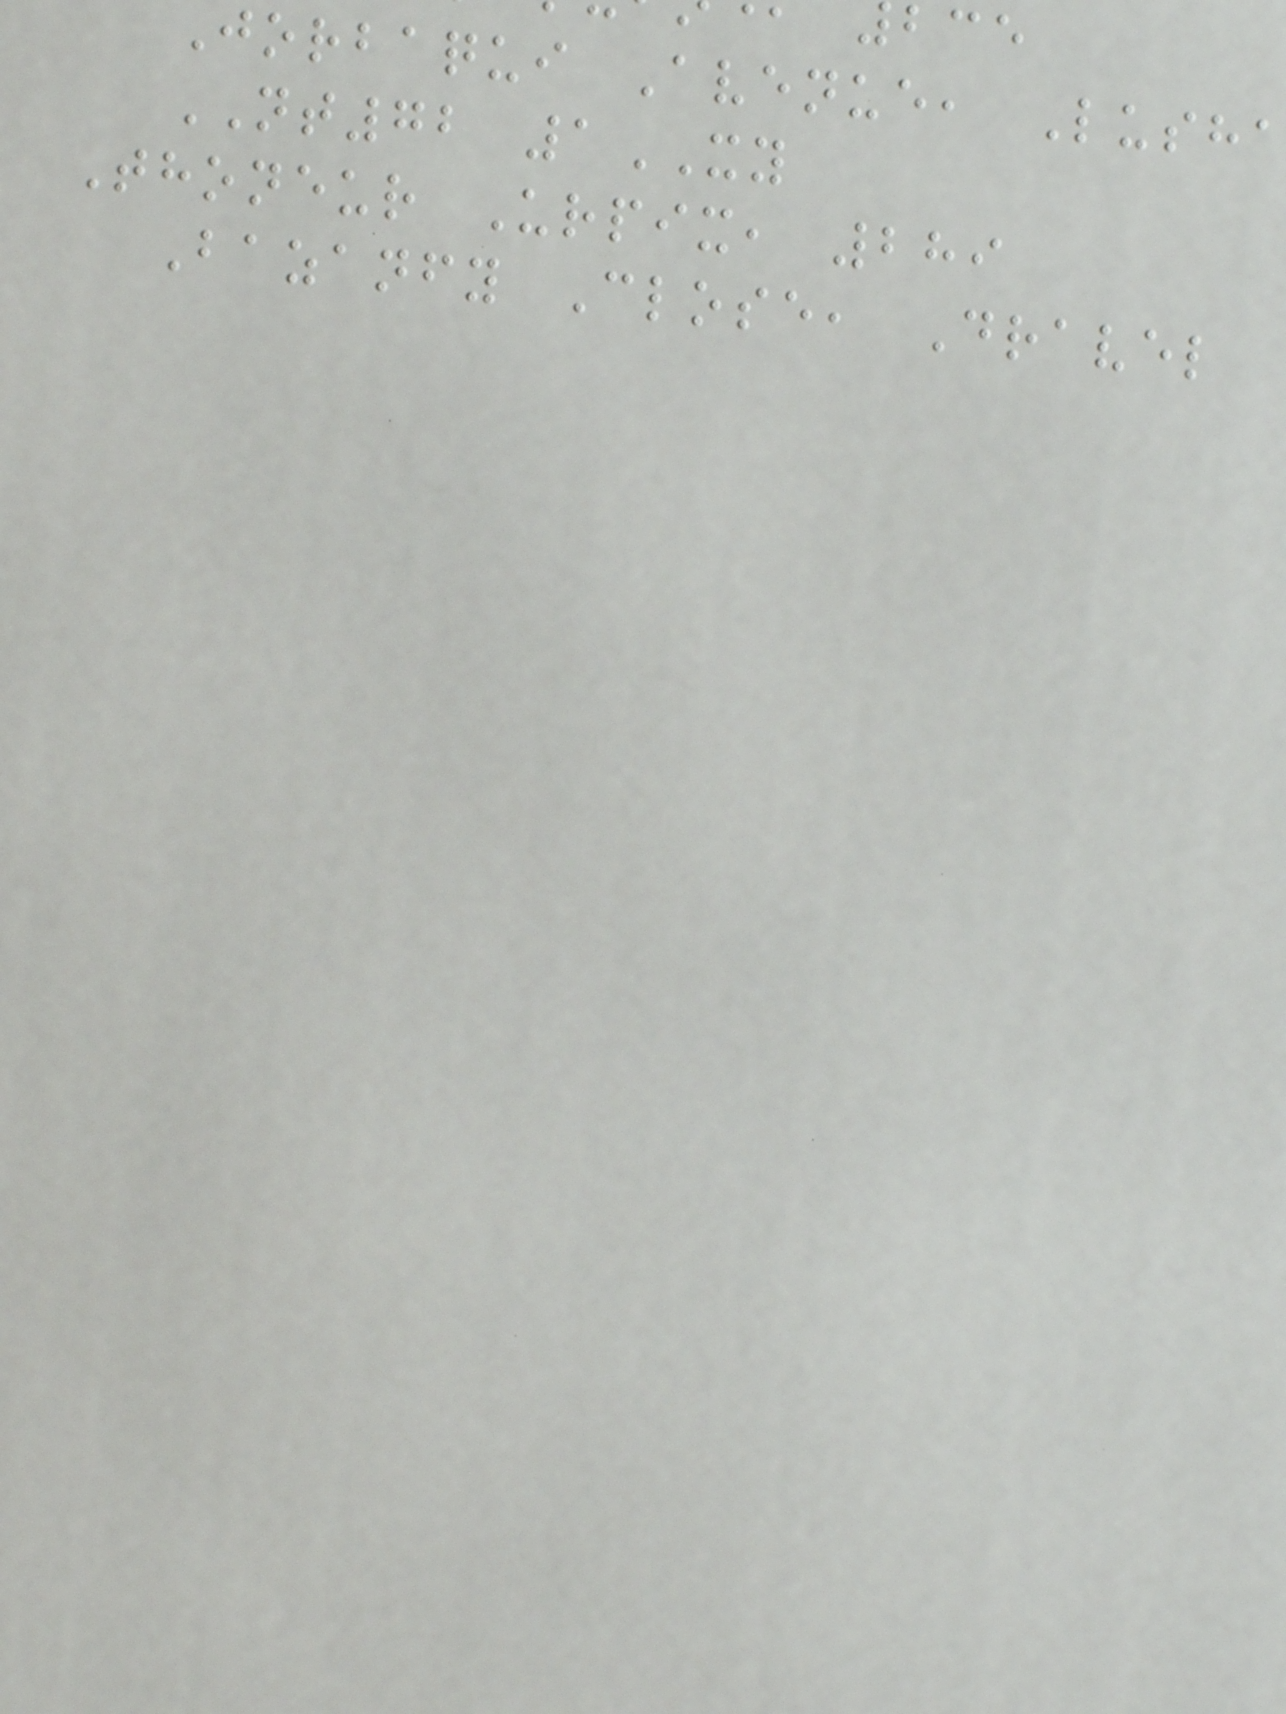Jorbaqui Avenue, Lusha
NT72 1XY
Thoneur Urpix, 289
Bazanfy Close, Dravel
